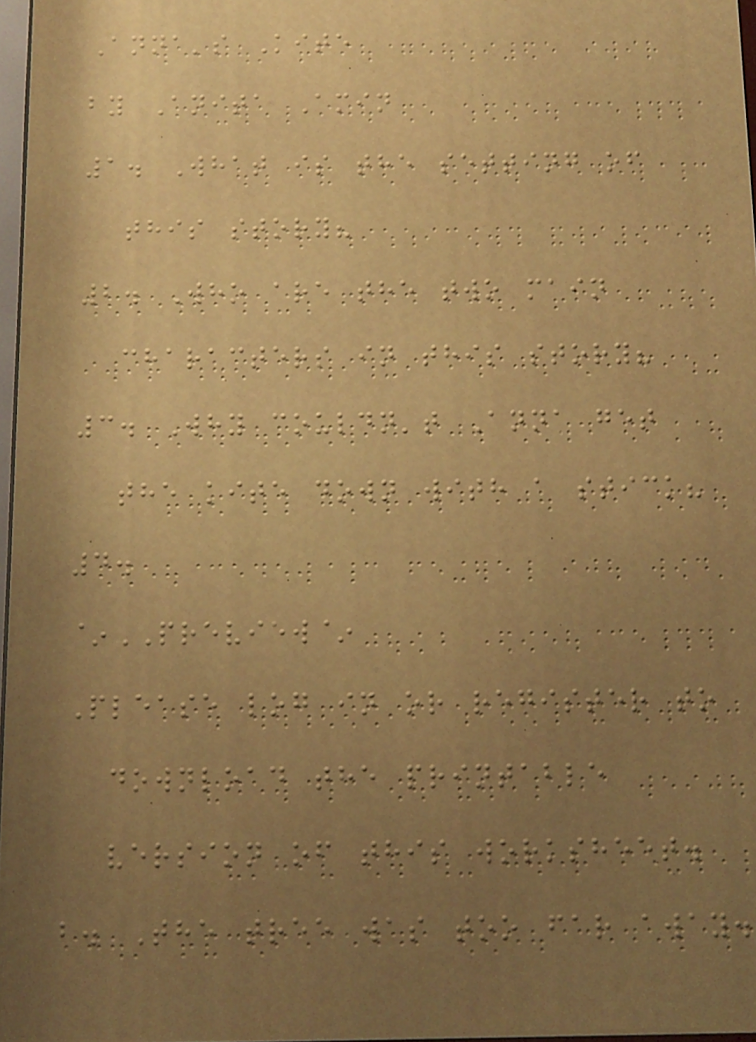Anna's Kite
by Anita Amin
1. What is the setting of
this story?
2. Who are the two main
characters in this story?
3. Why couldn't Anna get
the kite down with a stick?
4.
~PREVIEW~
Please log in or register to
download the printable
version of this worksheet.
b. The tree was too far away.
